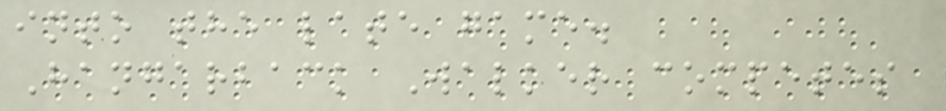into the late game.
Hangarback Walker competes
